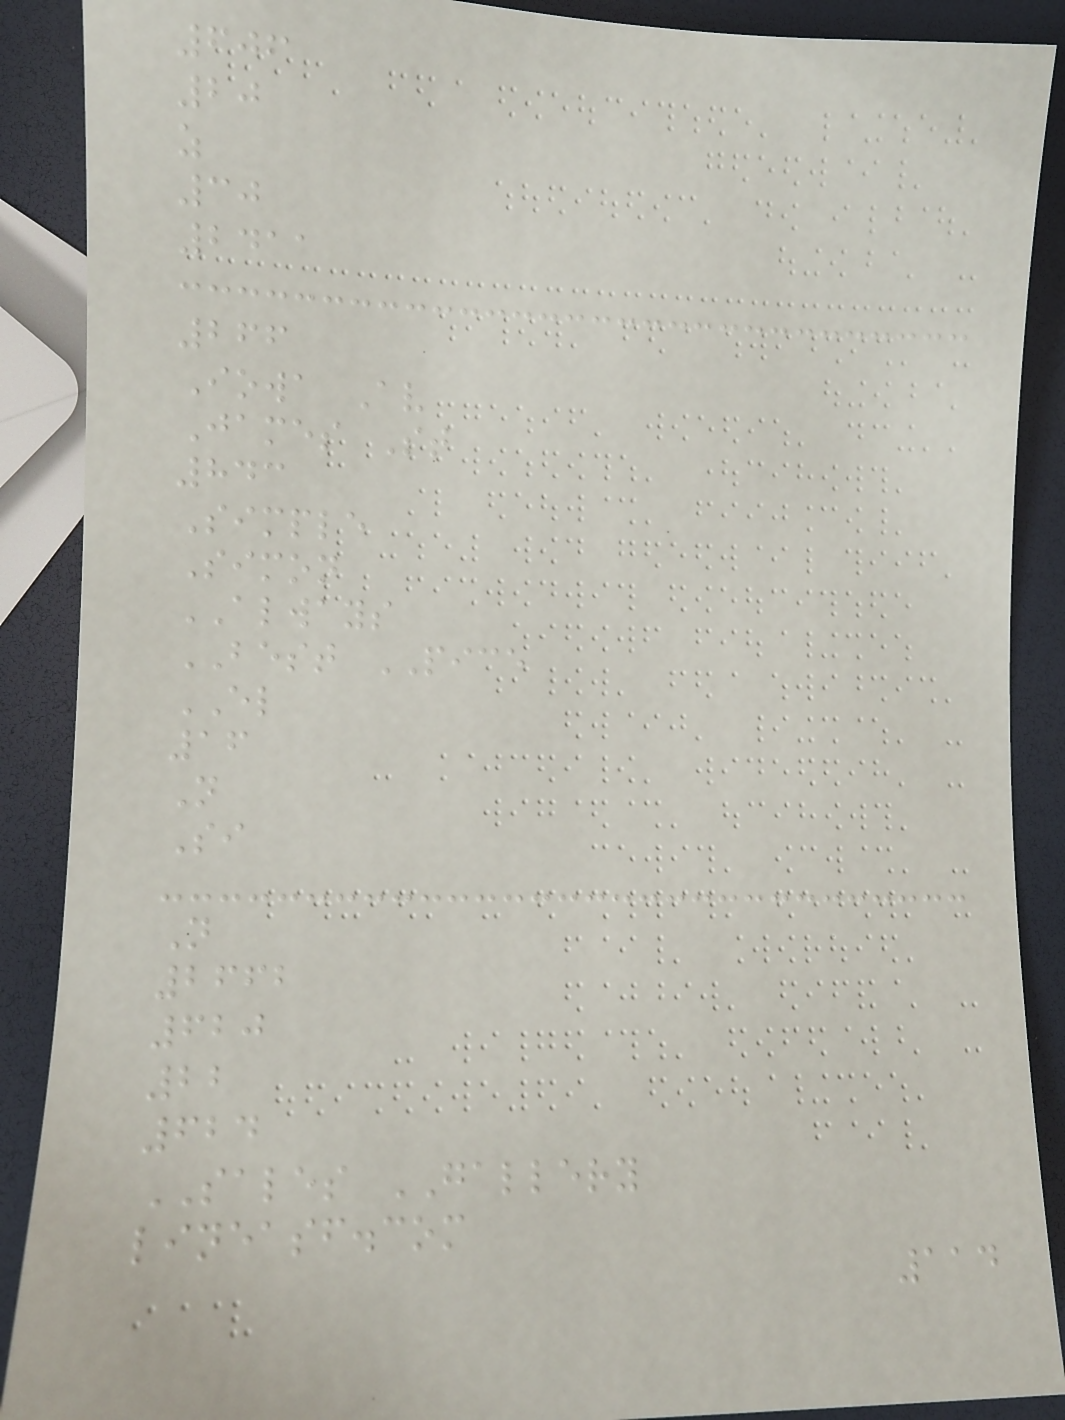606
20
z
30
2411
266
Iowa Av
James St
843
Simple
Simon
ALWAYS
BEST PICE
EL
16
N
Si
N
2662
620
22
624
SALES GALLERY
lineasf.com
114
